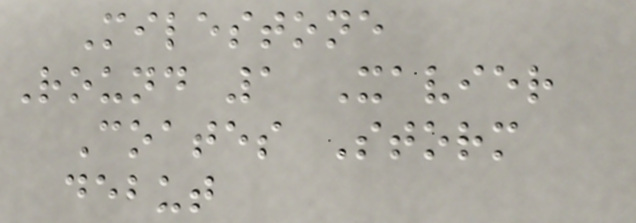Milestone
Round 1 Xavier
Coates Storm
debut
